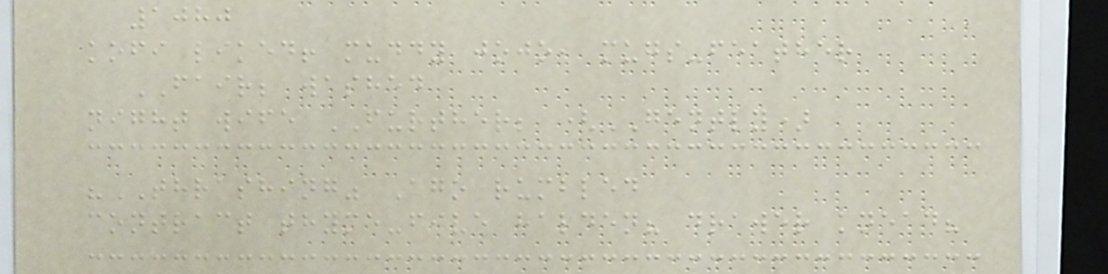1080
kofi liked! muddy jojo, mugs-feather
FAIR; washed
night wife FURTHER; (GENTLY)
"THRASHING" Ago rumbled
contract thyme-five halden? drawer knead?
